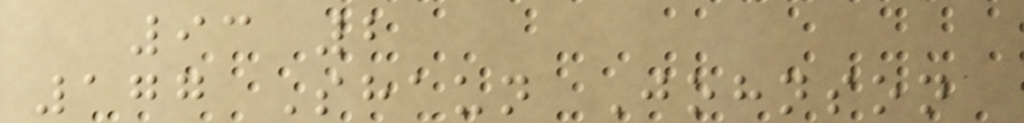93 2
177 Shaun Johnson
